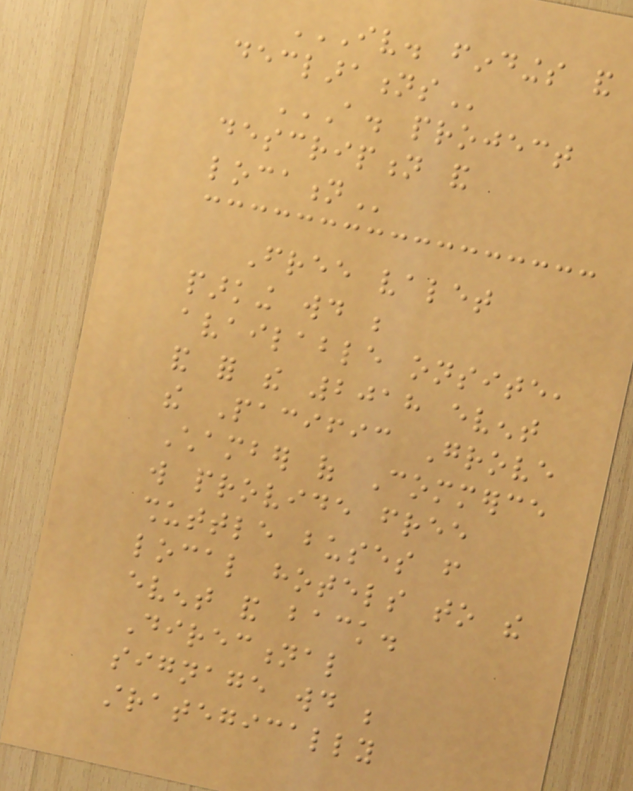IV. FINDINGS AND
DECLARATIONS
A. PROJECT
DESCRIPTION AND
LOCATION
Free valet
parking would be
available onsite,
and for the 2018 event
the Pacific Grove
Chamber of Commerce
will provide free
shuttle buses from
local hotels to the
event and back.
Directional
signage would be
strategically
